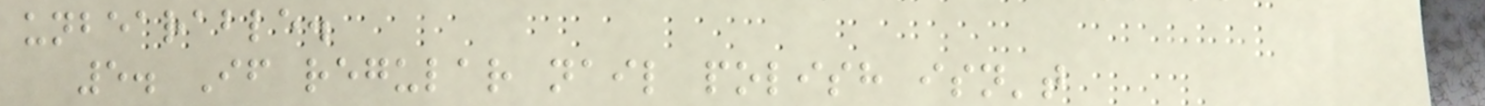unbearable.
5. If regular nail polish isn't
